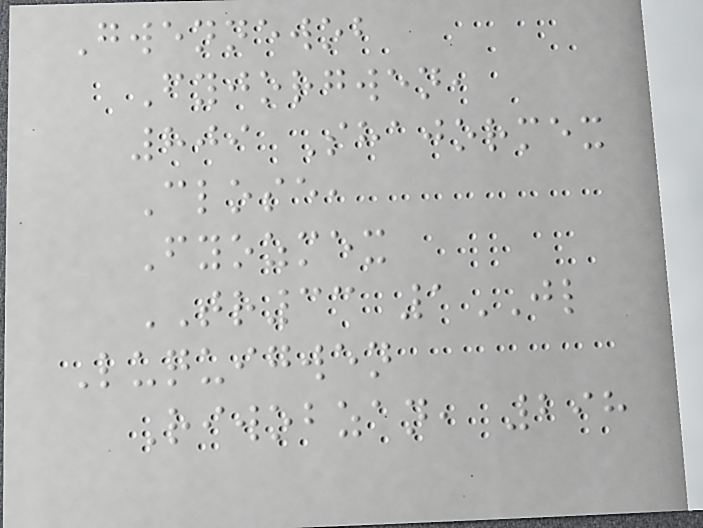Gwennewob
Fyjorgwen,
809 Shajormex
Close,
Fyozmex
TR33 1JL
Luquigwen
Riwobzan, 298
